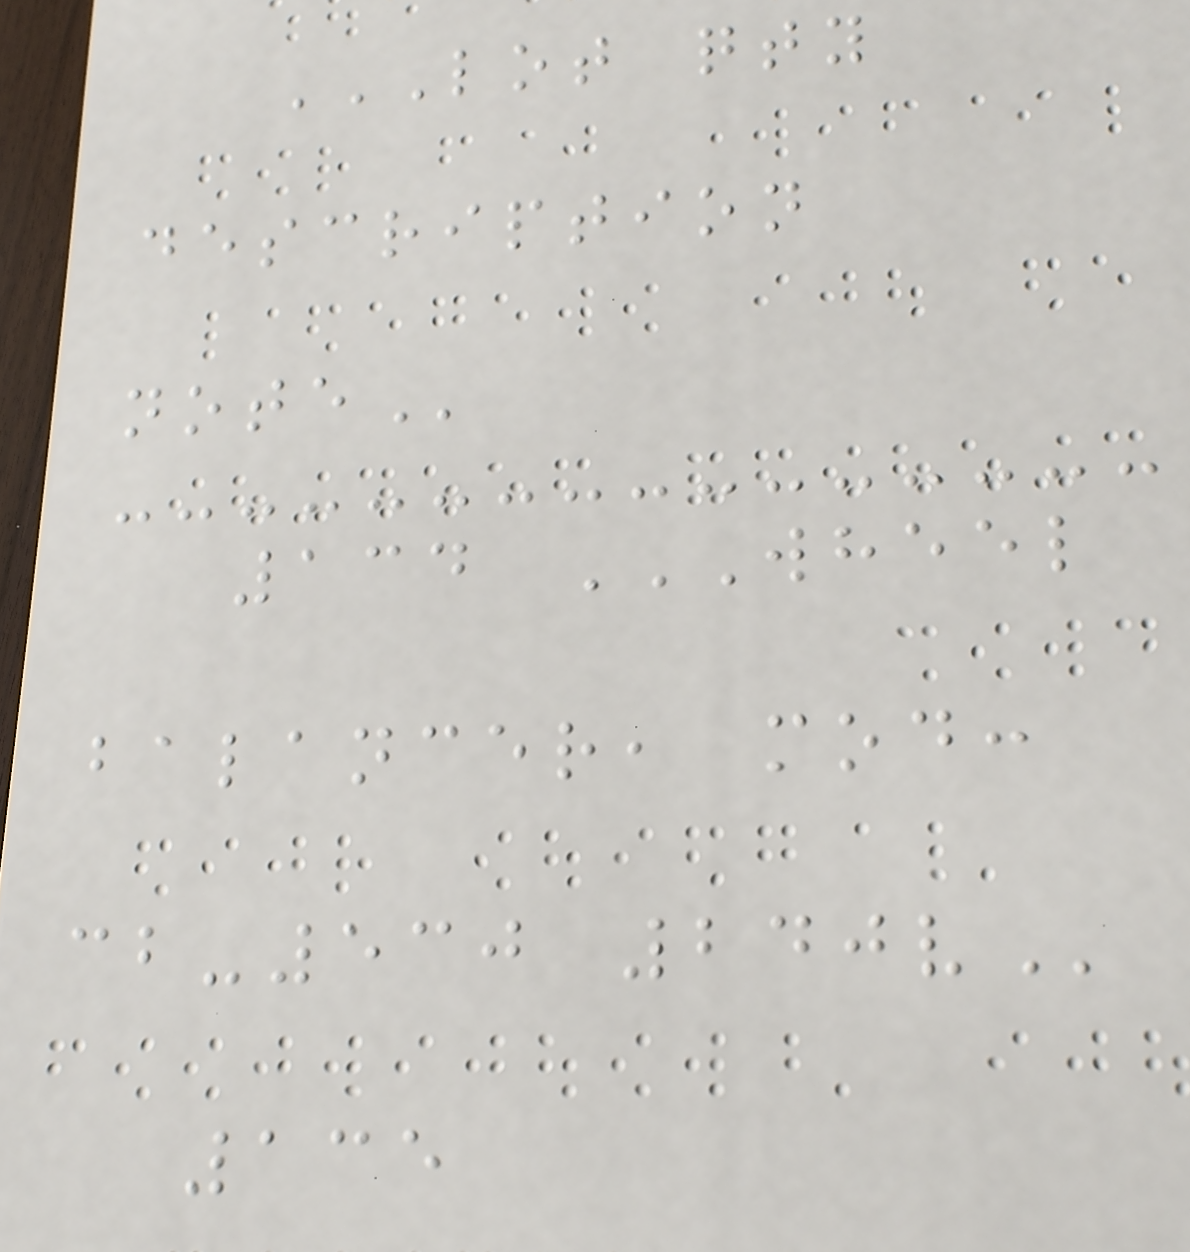LOT QTY
DESCRIPTION
NOTE
134 WHEEL
BALANCER, MOD:
CB-530 240V
135
